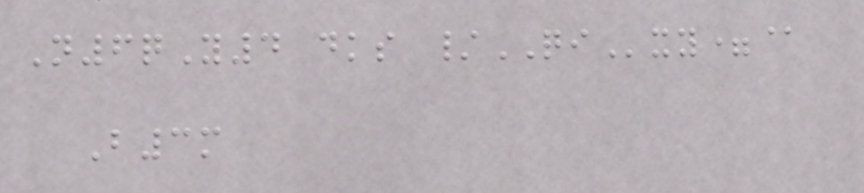N6qY4 dks /QIxy=@
B3m
